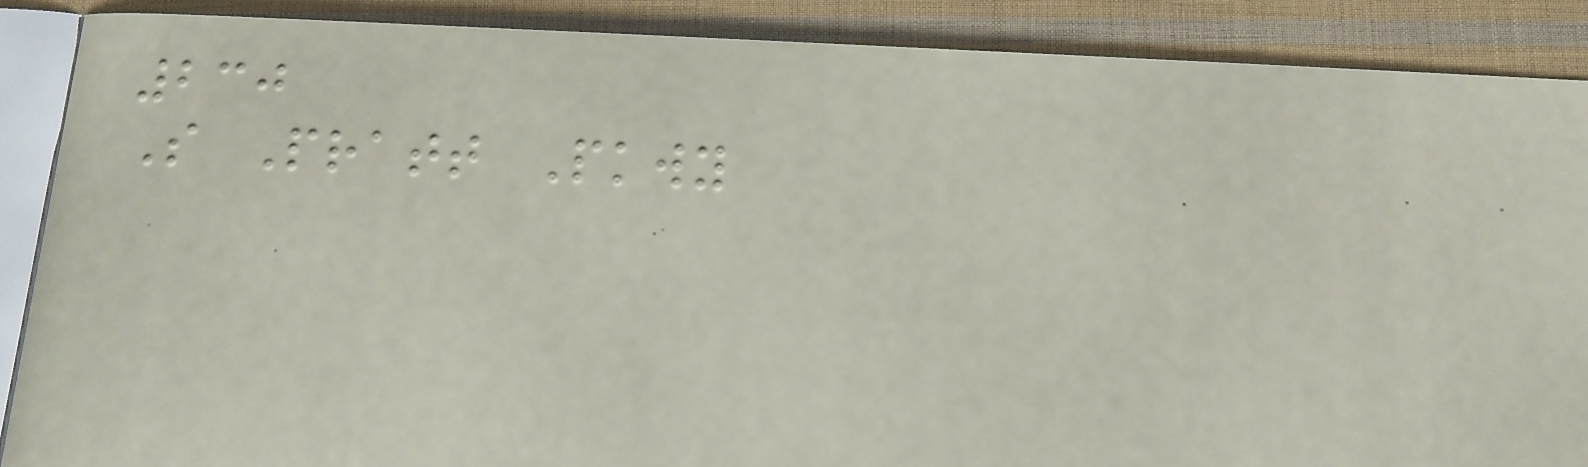230
S Pratt Pkwy
